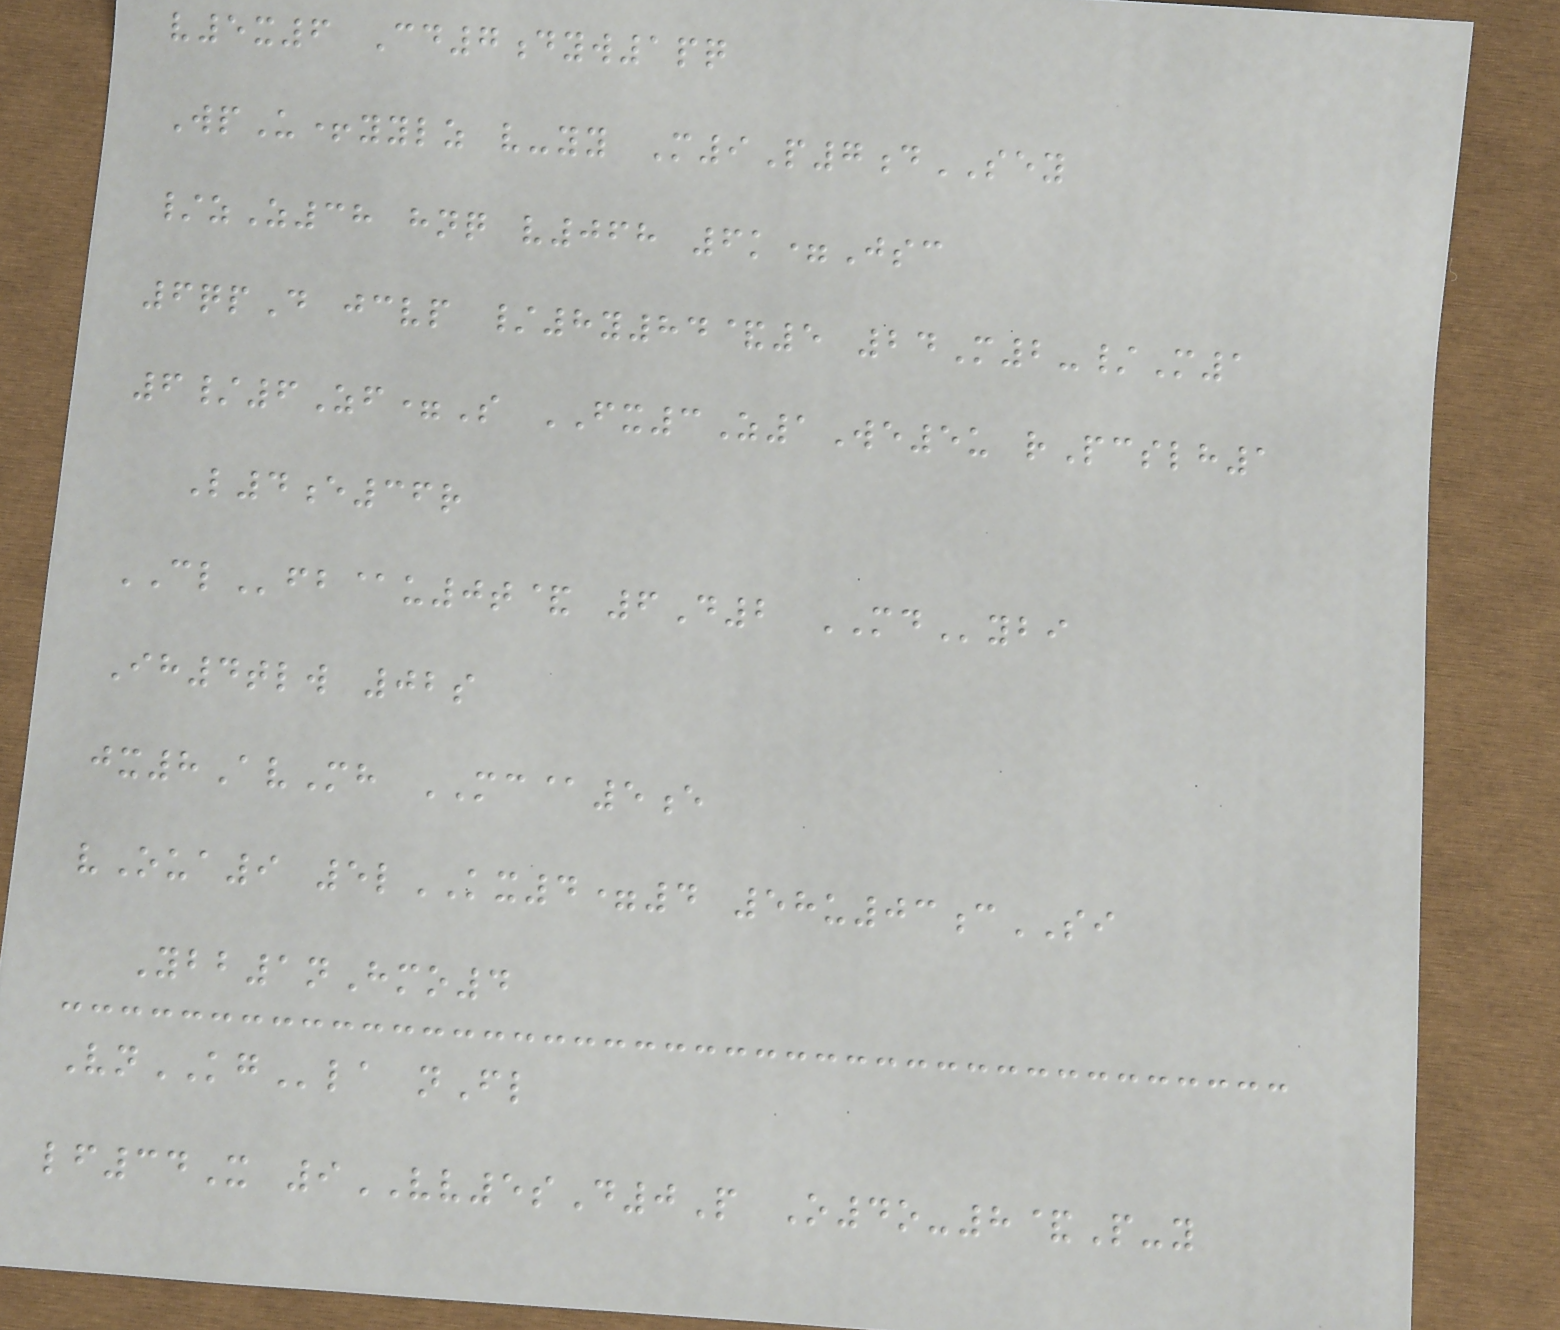v5x6 Cd7dyw1pq
WpU+yylz v-yy M9P7dSEY
/zZ38 hnq v068 6k=Jsc
6qpD jcvp /8y84&5 24M2-/M1
6/6Zf=S FX3Z1We5u rPcslh1
L4e36r
CLfb@u0t& 6D2 MDybi
Ih4tlw 02s
jx8AvMh MC@5e
vOua9 5lKX4=4 58u03cSI
Ybb1nHmo4
VnKGla nFl
lf34X 9VV5sD0P O4o-8&P-y
